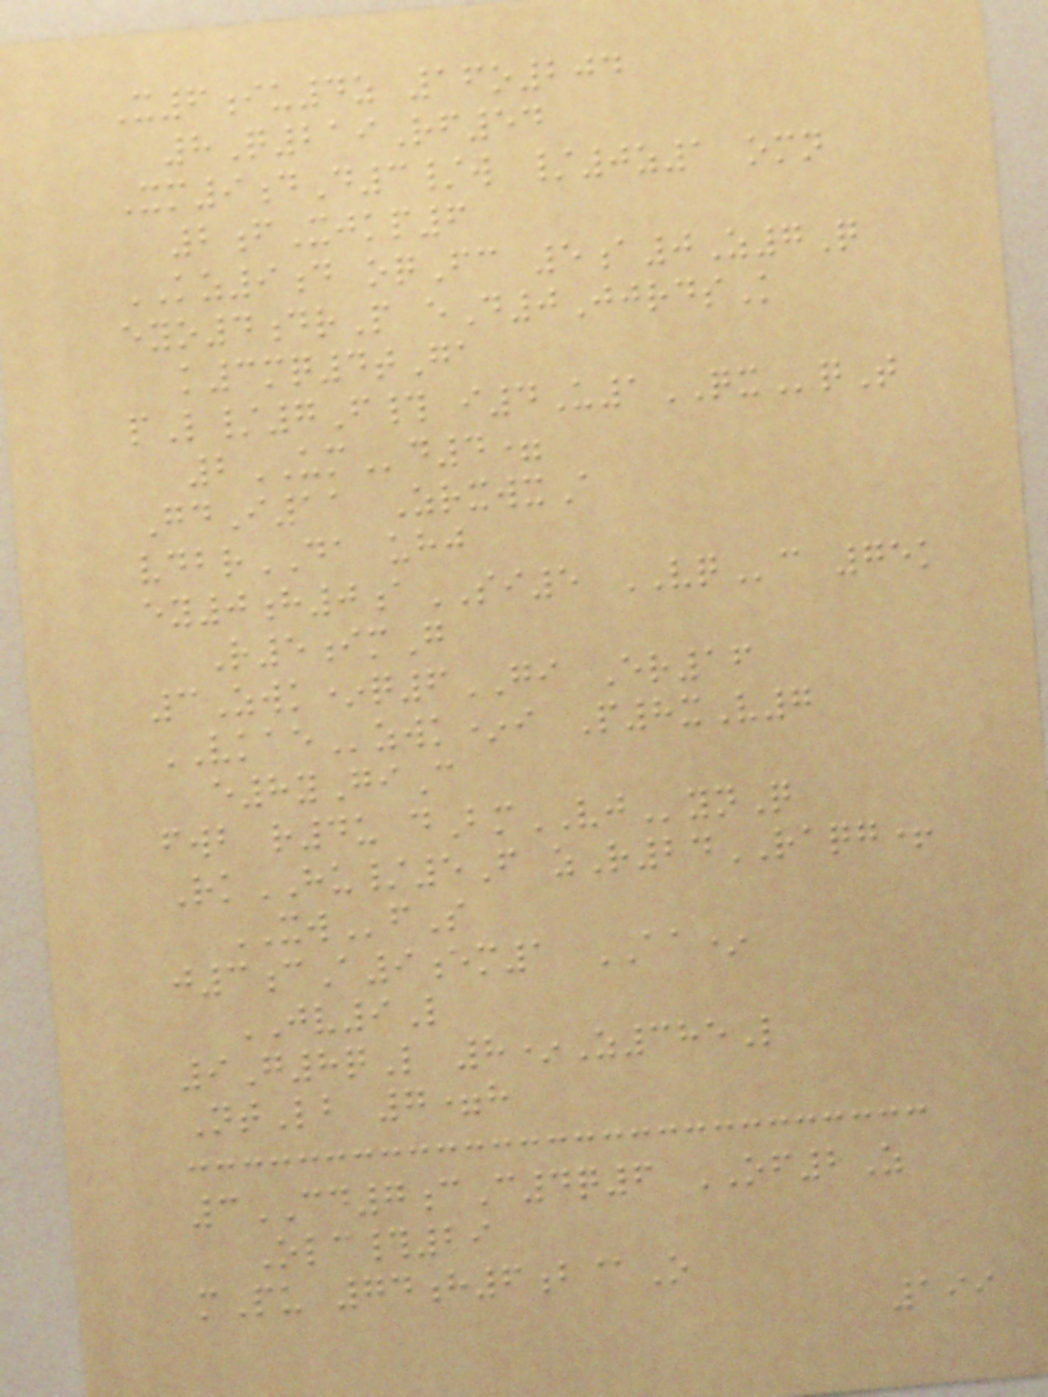X6iu4z 16o204
8Q219Rf54
Xm9dD3/w /0z1 omn
2fXjkp6
KZ9d oqFc 5a0Z7Q
eyo4drP eD0JjrdsK
k3mq4tGa
pL/7F# i4U1QXqT
2UMd4=
GdI11 ZrxwxA
vdbrDA uhj
ey0h0aSI5 VQc 75k
R5imG
3Zwk*q6GI Er16
VKAEzwk*i P8xV7
e8yGiC
fwb r4u dBmVJynQ
RkHU/5F zR24RAQG+
XWfS
j3cA9em1 AA*
JV9L
9G8qL 8*Z385L
NtLb 7=h
3CD7cC4q6 OF2Z
Olc#29
mPu 74h6b@O
199
